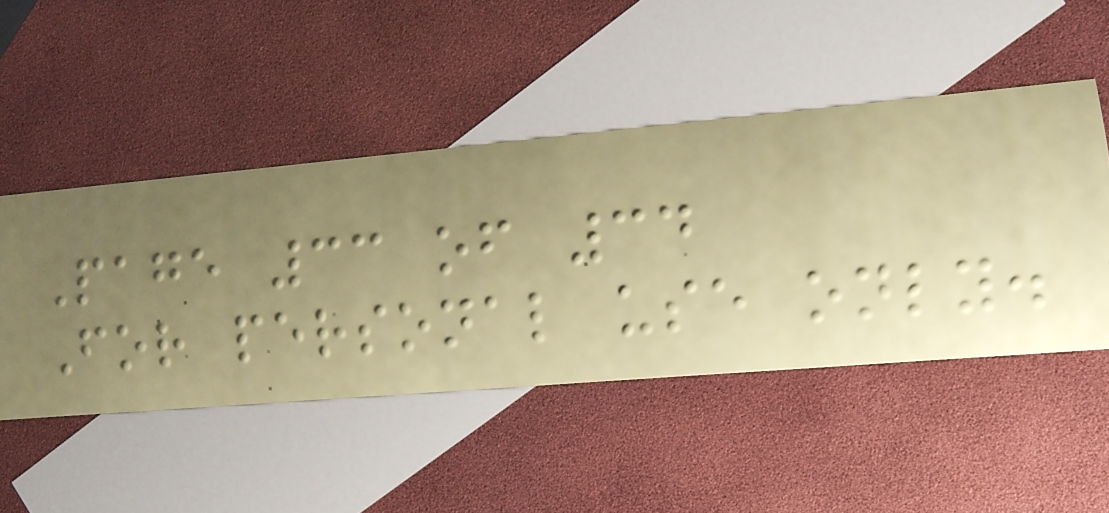Page 33 of 34
For personal use only.
